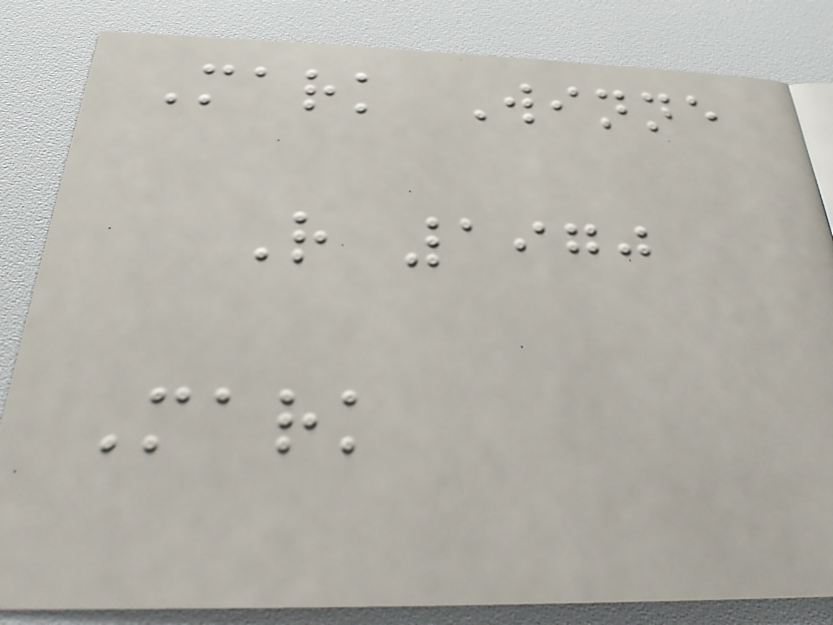Mark Winne
R 1970
Mark
